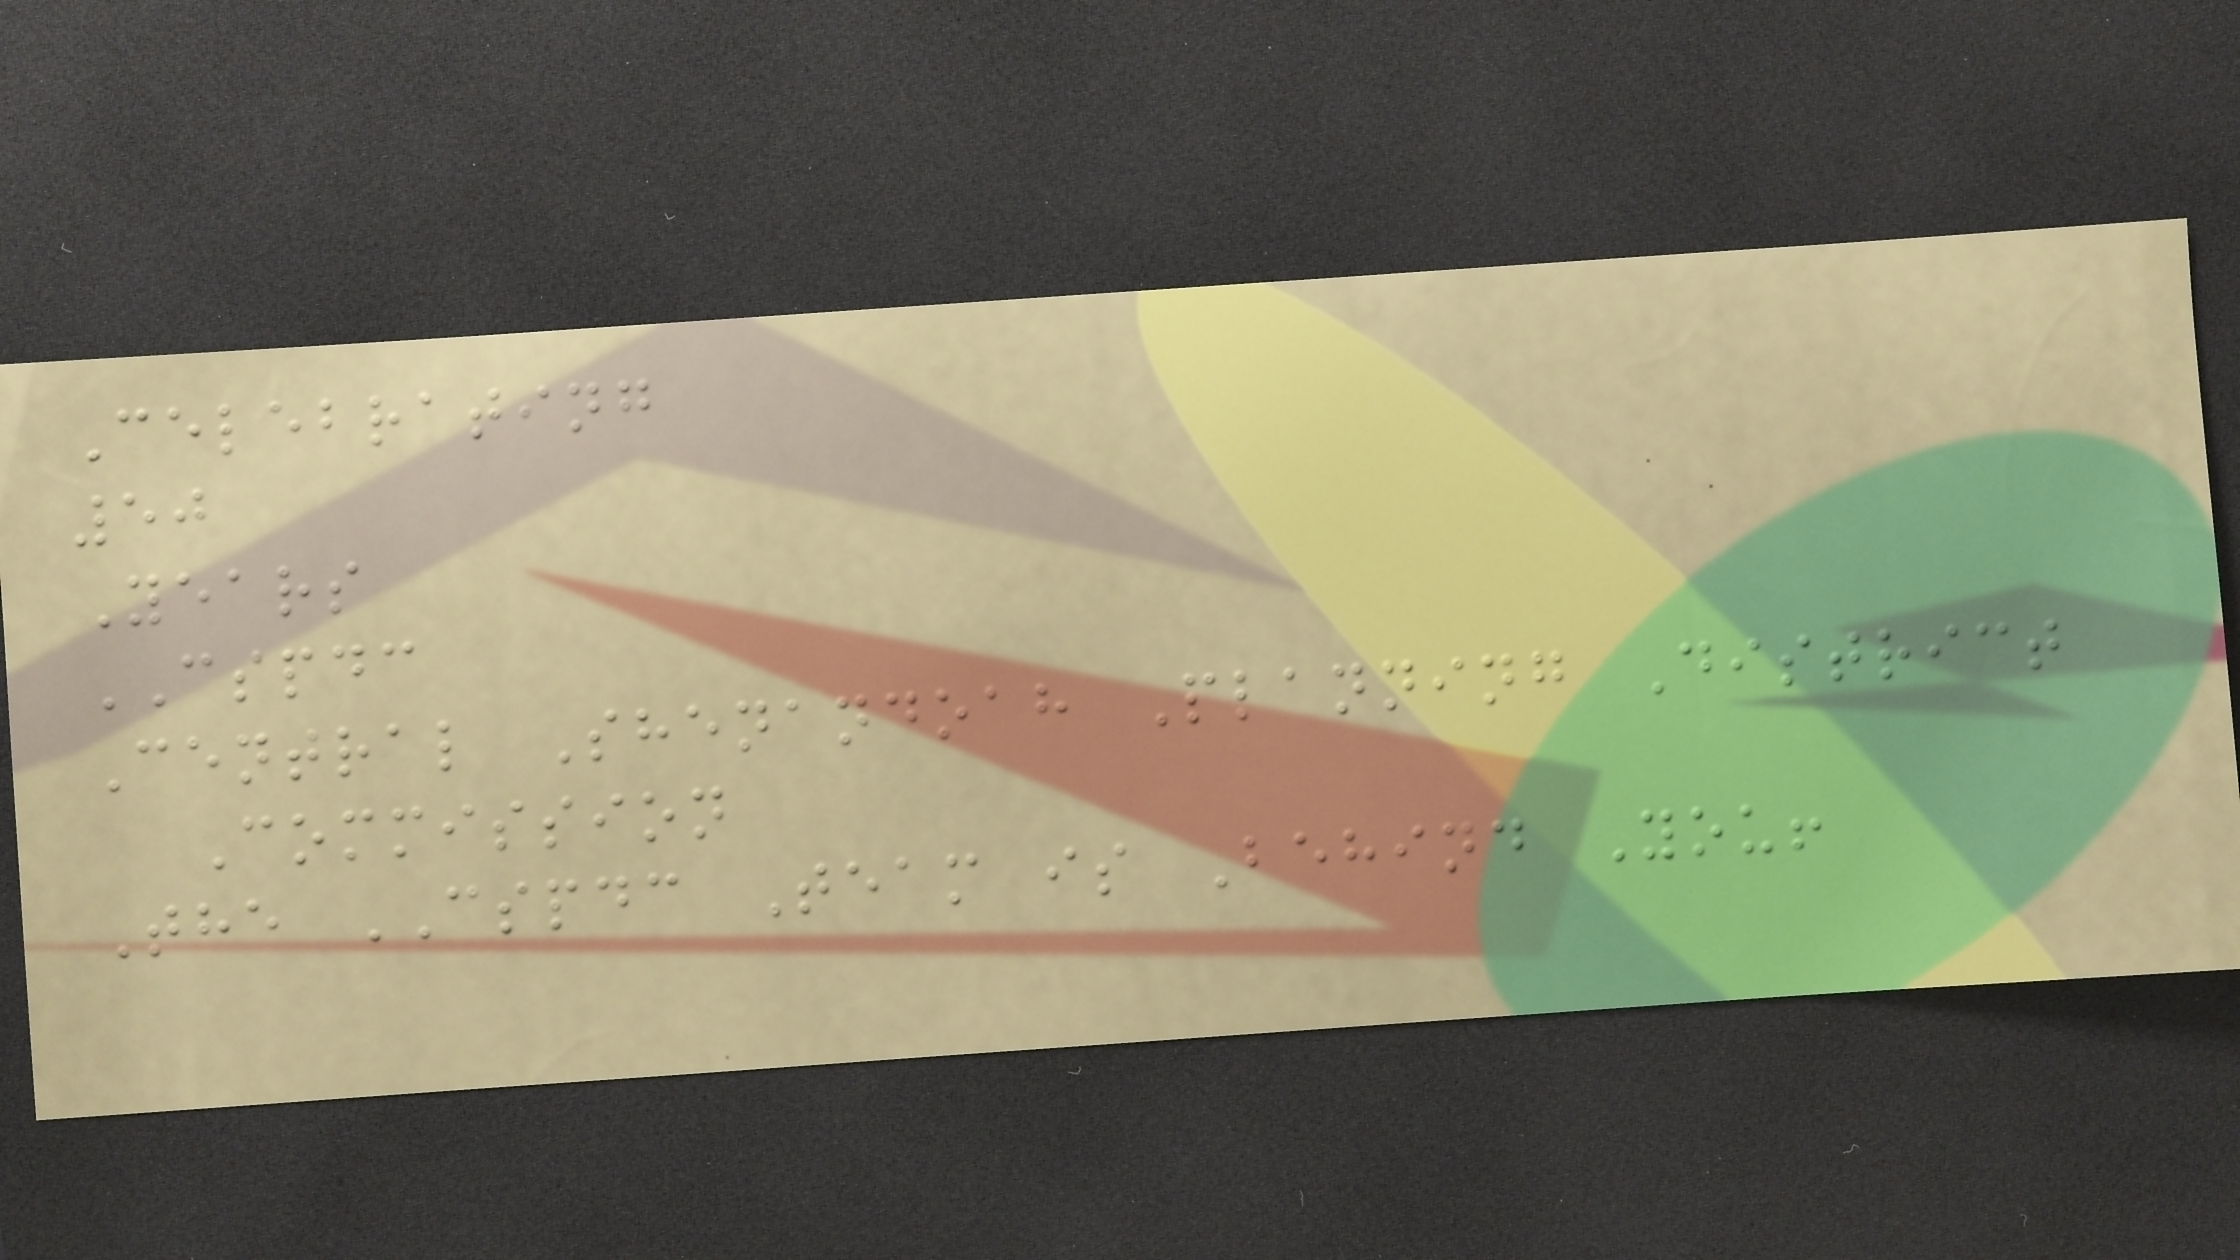Celebrating
50
Years
CSPDC
Central Shenandoah Planning District
Commission
The CSPDC Team is Behind You!
